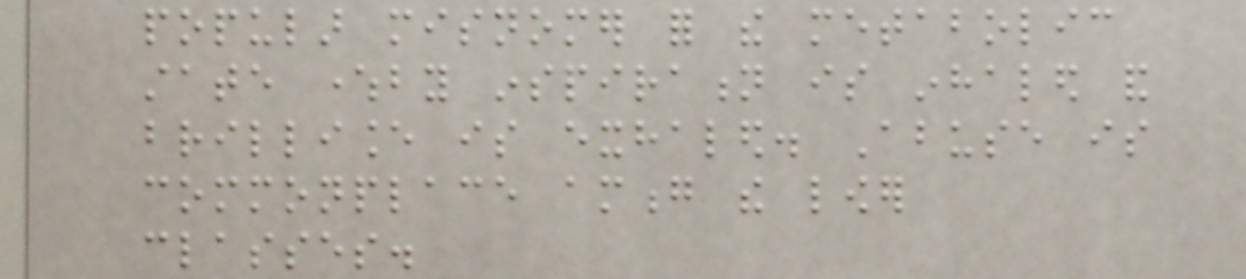popular misnomer for the metabolic
state whereby inspiration is inhaled and
brilliance is exhaled. Abuse is
commonplace among the lower
classes.
